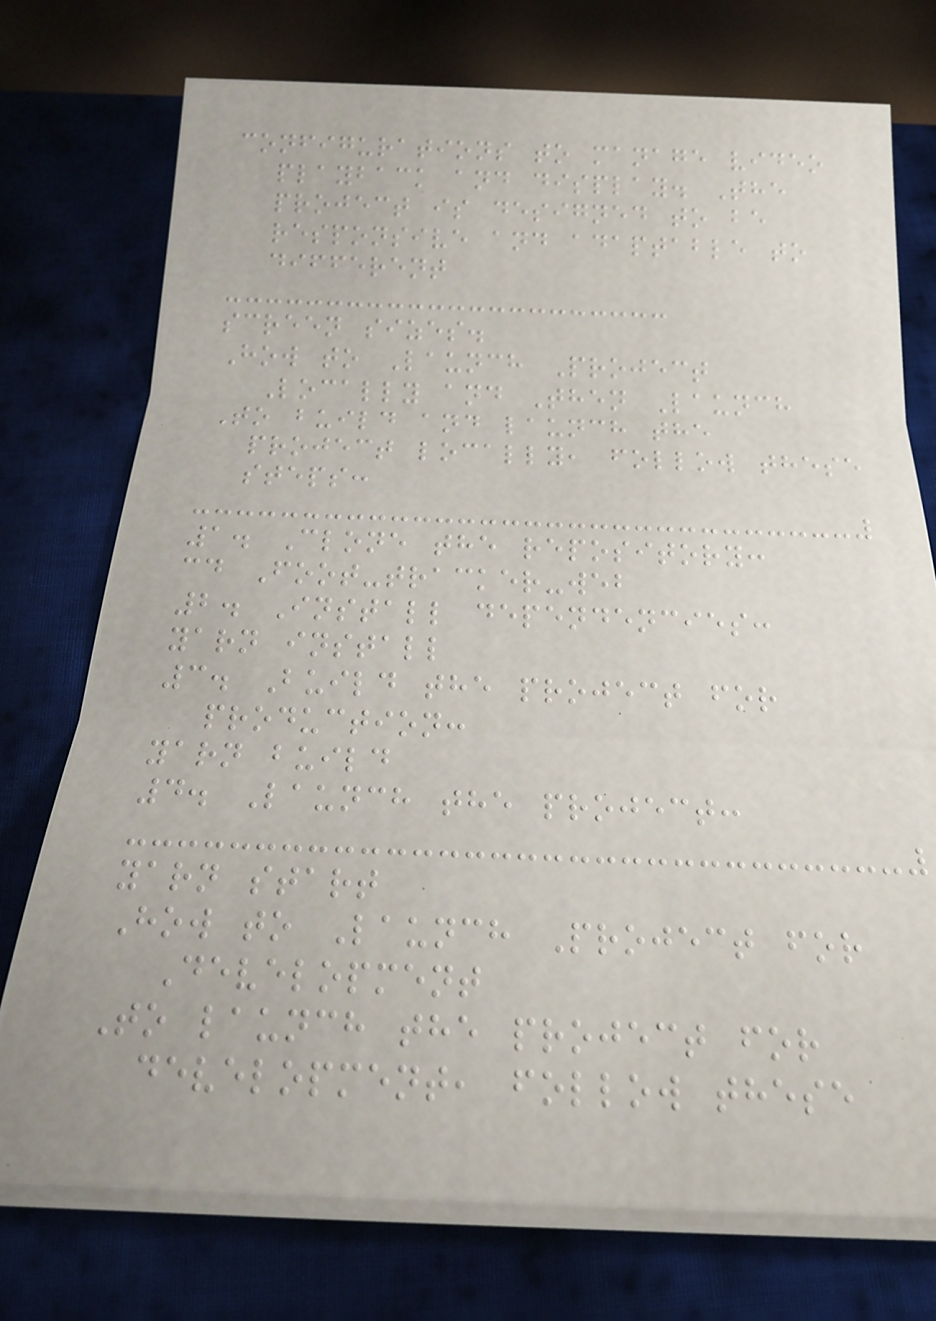configurations to manage video
playback and display. The
project is designed to be
responsive and adaptable to
different
screen sizes.
How to Launch Project
Locally and Then Launch
To build and launch the
project locally, follow these
steps:
1. Clone the repository:
cd Foot-tracker-web
2. Install dependencies:
yarn install
3. Build the project for
production:
yarn build
4. Launch the project:
yarn start
How to Launch Project for
Development
To launch the project for
development, follow these
